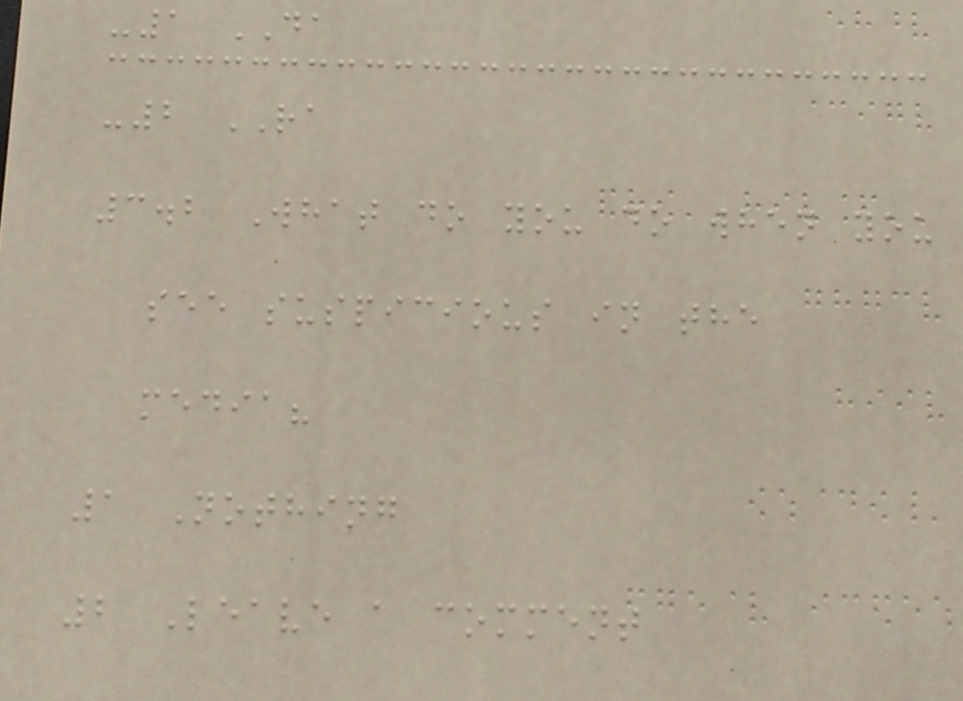-1 DA
-2 RA
3.2 What do you do when you
see suspicious in the
media?
1 Nothing
2 Leave a comment
